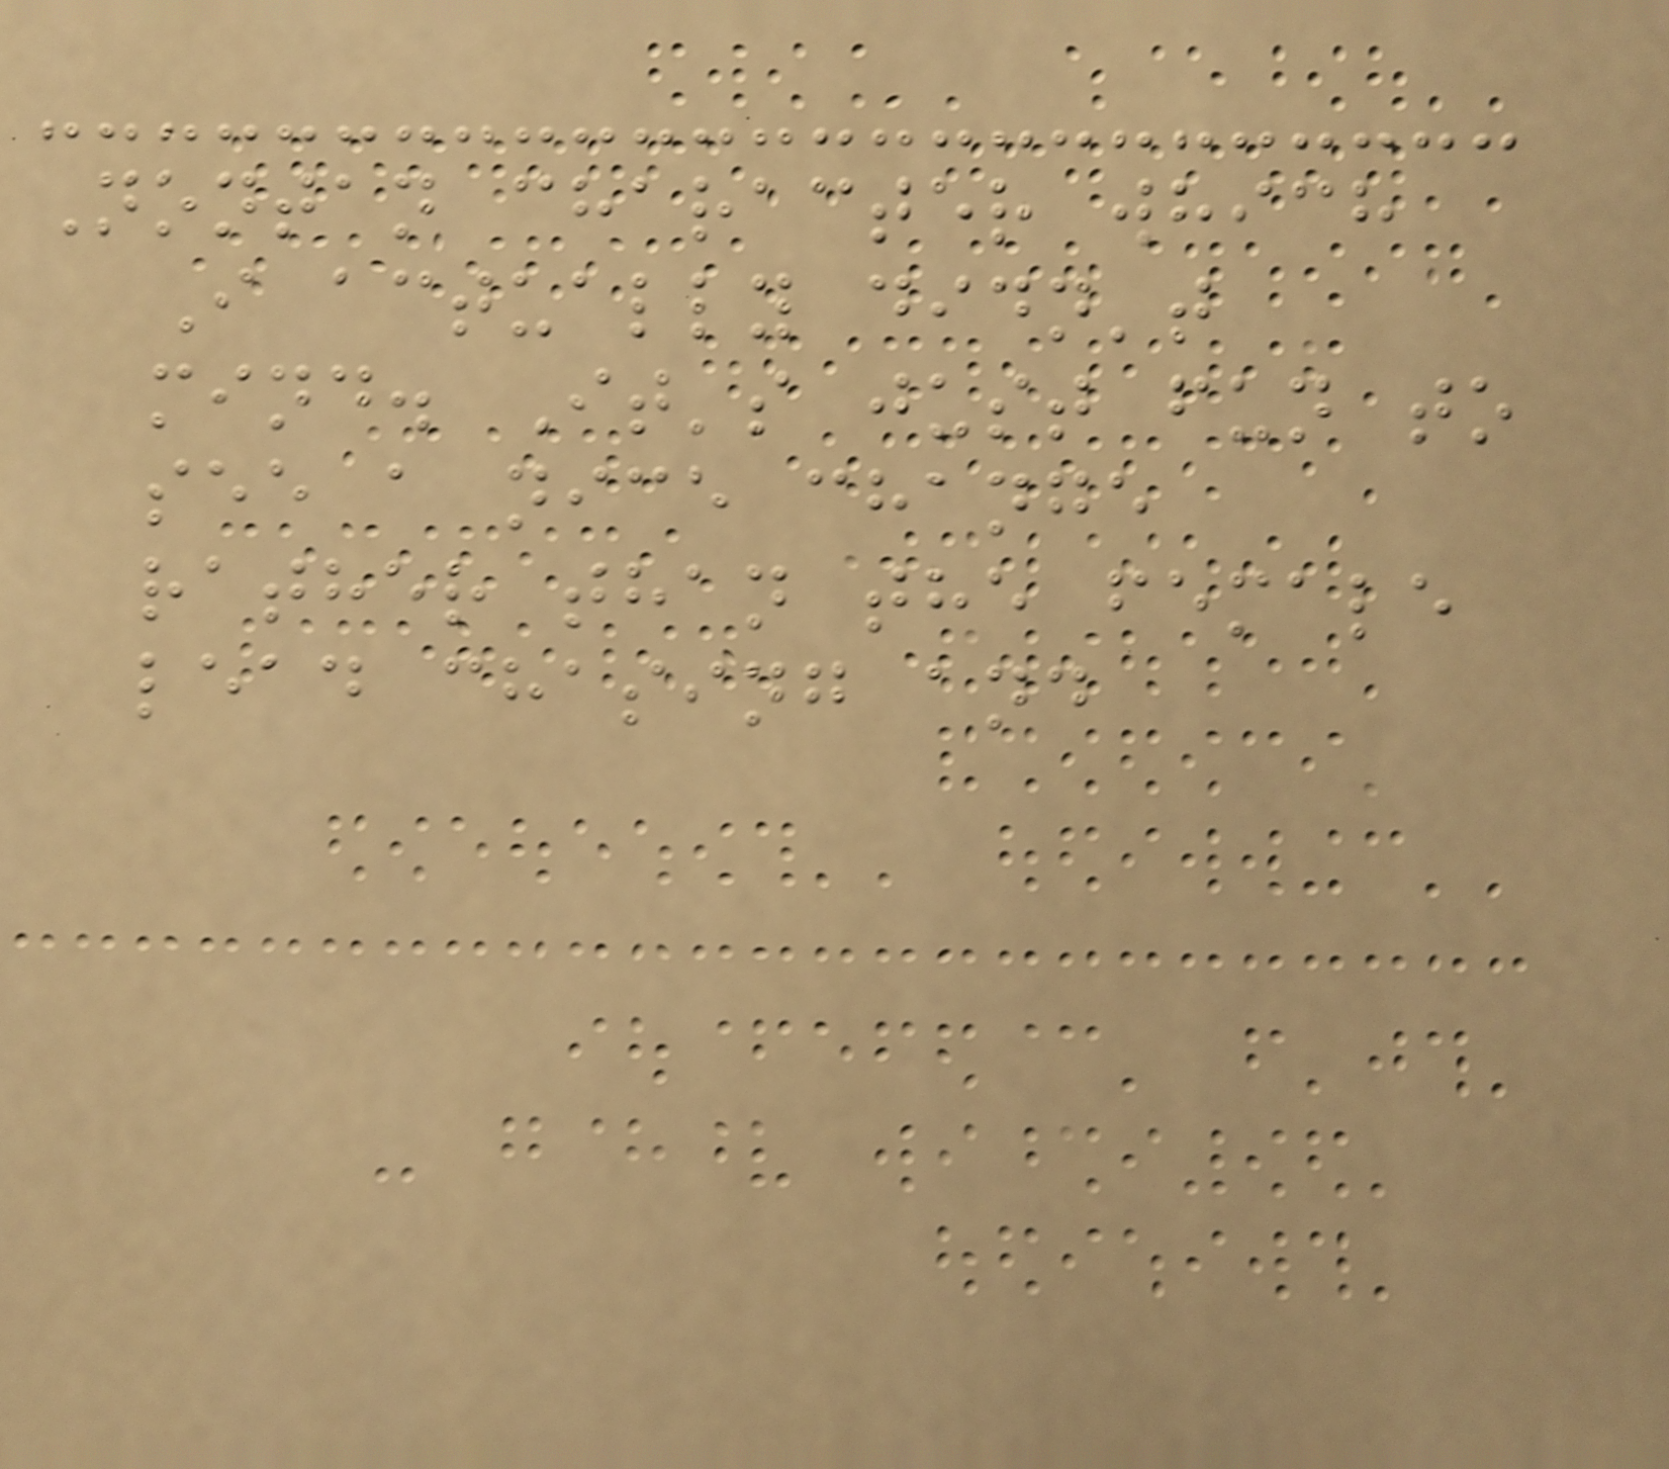Nontan character which
I actually didn't
mind. It's just fun to
see a nice change
rather than the female
lead chasing and
